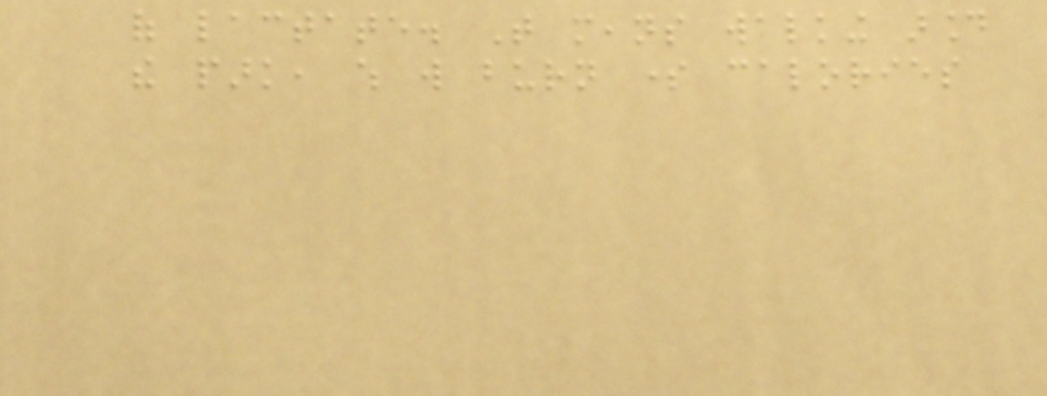of lactate. That means walking around
the park, which will burn some calories
